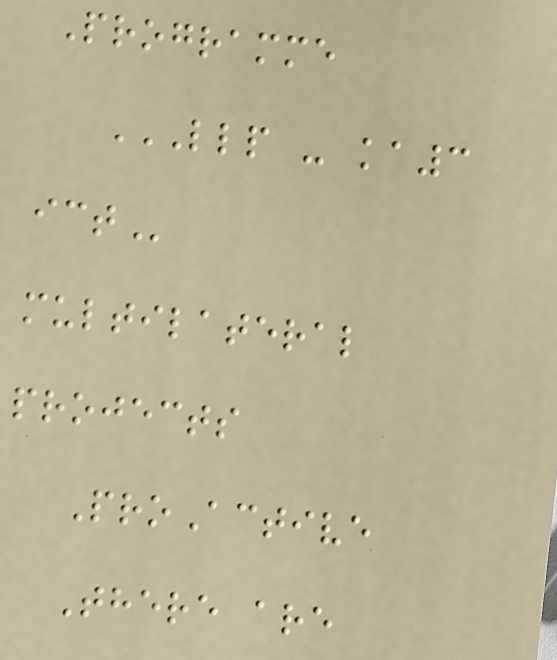Programme
LLP - KA3
ICT
multilateral
projects
ProActive
There are
